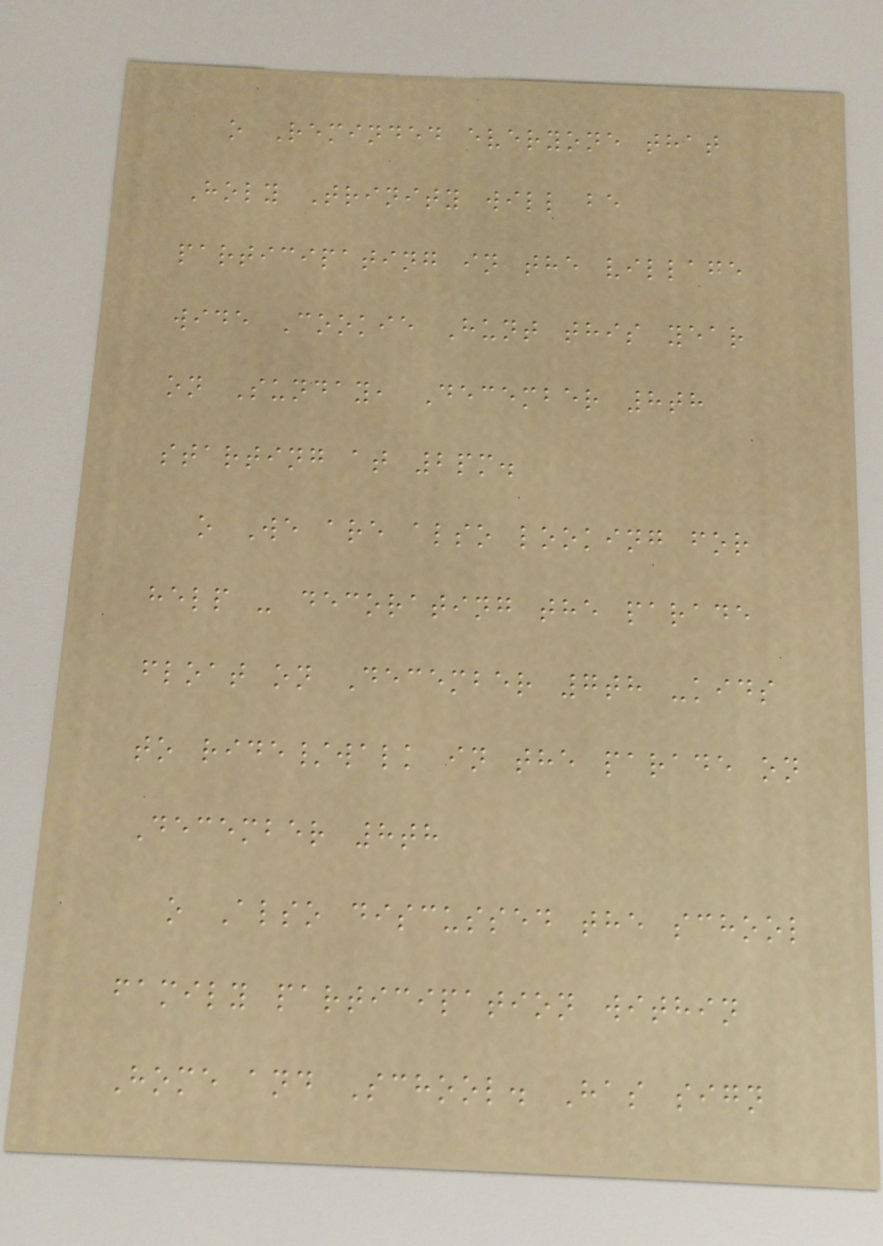o Reminded everyone that
Holy Trinity will be
participating in the village
wide Cookie Hunt this year
on Sunday, December 8th
starting at 2pm.
o We are also looking for
help - decorating the parade
float on December 7th -kids
to ride/walk in the parade on
December 8th
o Also discussed the school
family participation within
Home and School. Has sign
